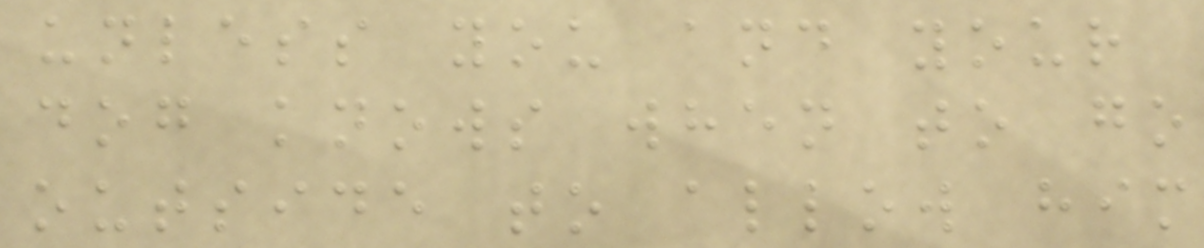unless you and your
dog knows when to go
outside to allow him
